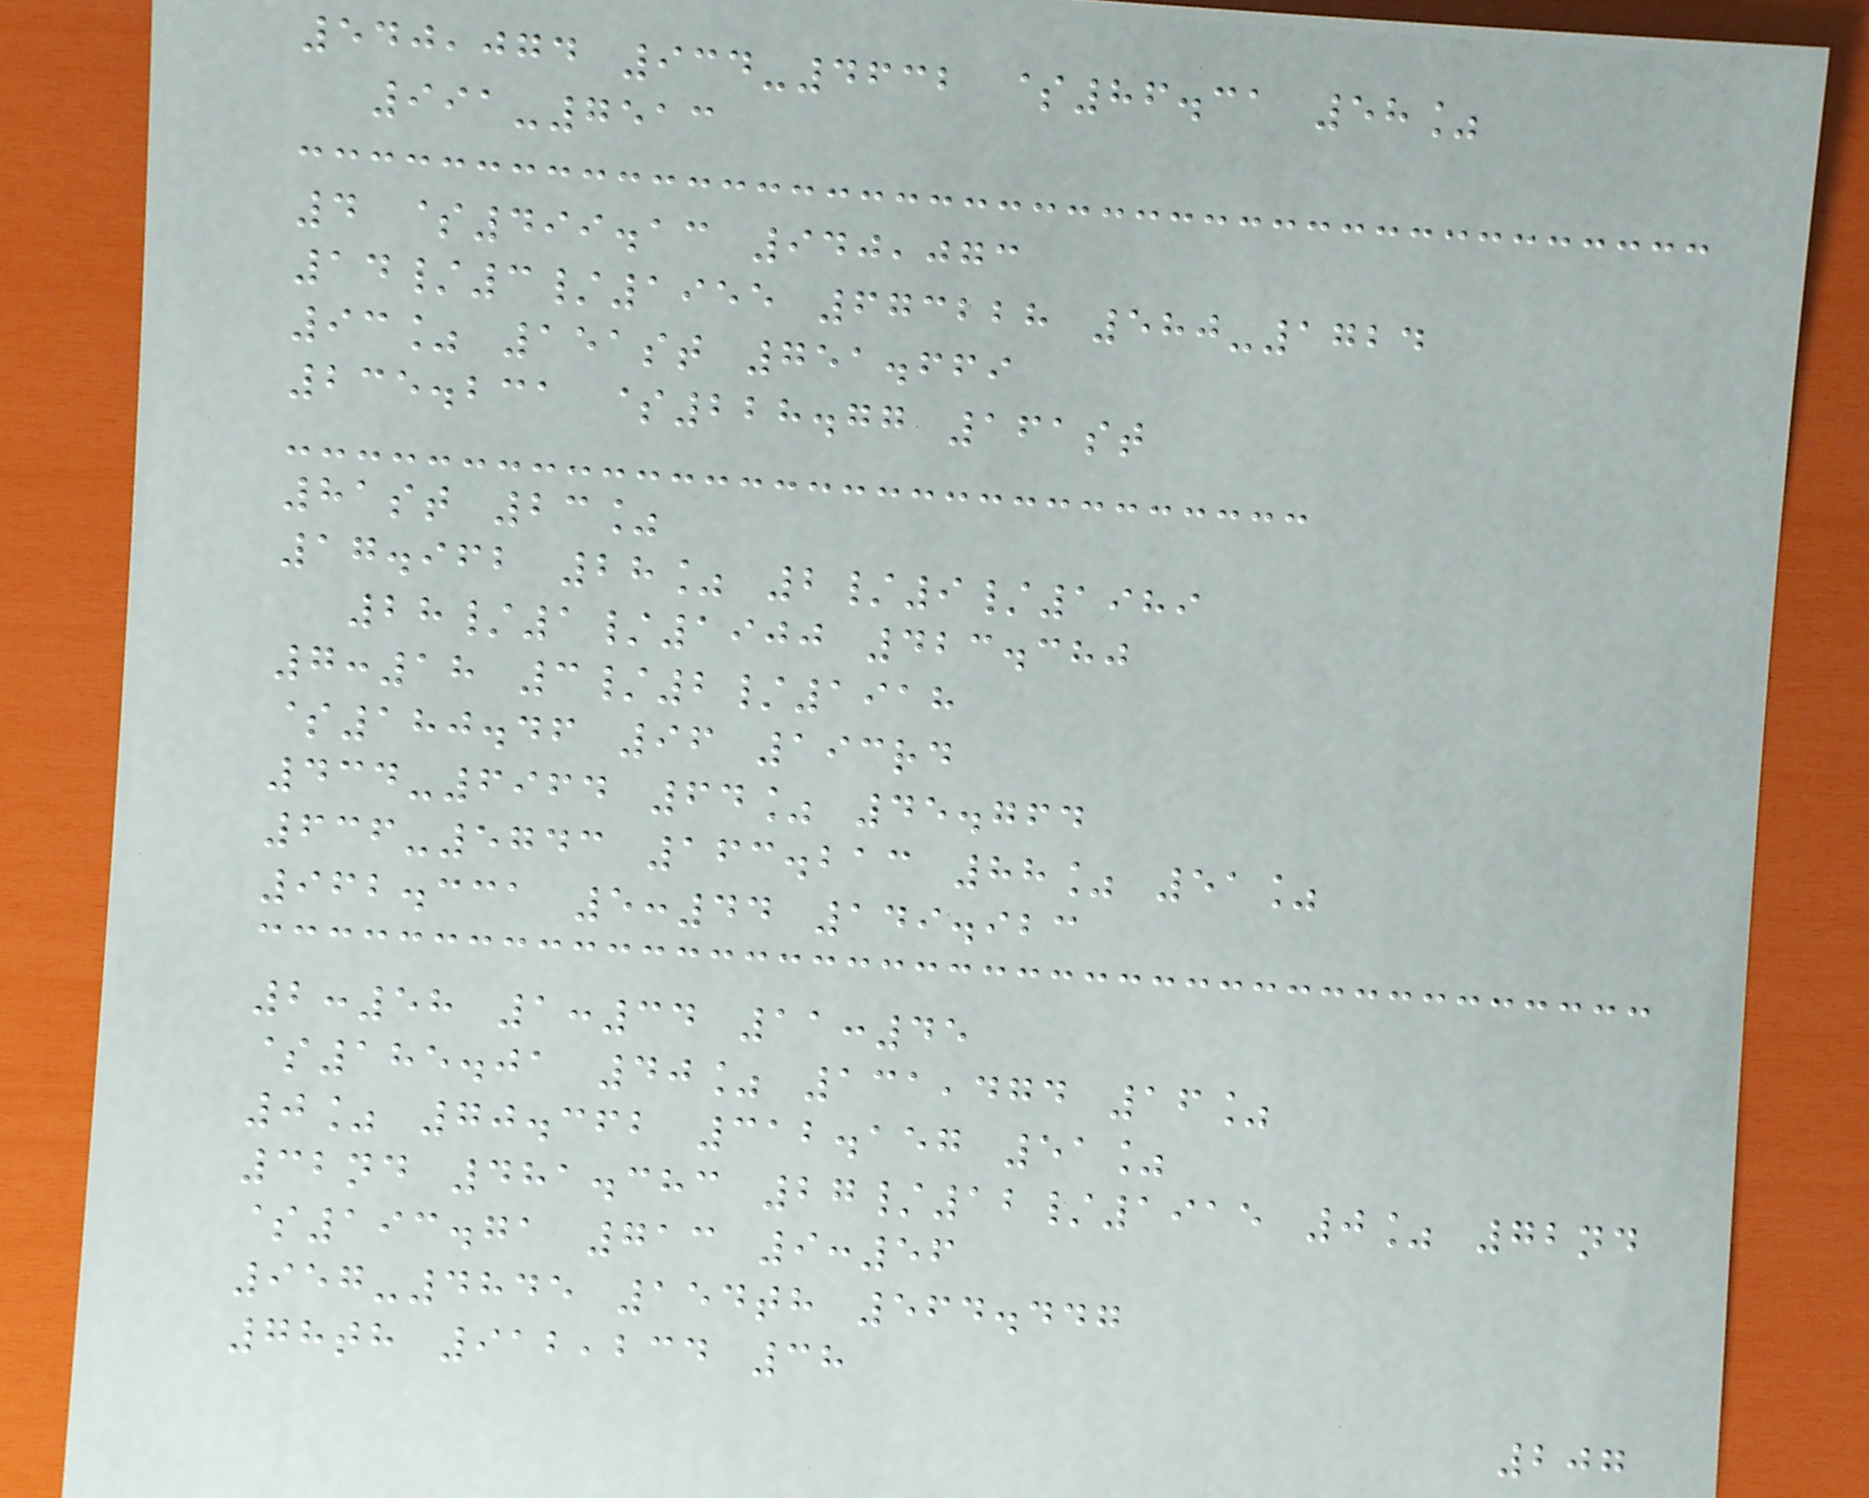540,074 934-4632 $86.31 58%
991-7513
4 $499.13 940,073
14/3/1955 673228 580-1724
93% 151st 751.669
235.231 $228.77 161st
81st 23%
17.962 28% 2/9/1989
28/1/1900 423.380
7:18 3/2/1918
$180.46 96 193rd
434-6964 64% 45.764
636-5743 163.213 88% 51%
962.331 5:44 149.923
2:58 1:34 11:45
$185.01 40% 131,474 16%
0% 70.362 312.157 51%
32nd 481.383 27/12/1915 0% 72nd
$193.71 713 9:56
957-4845 154th 564.447
78th 912,234 38
207
